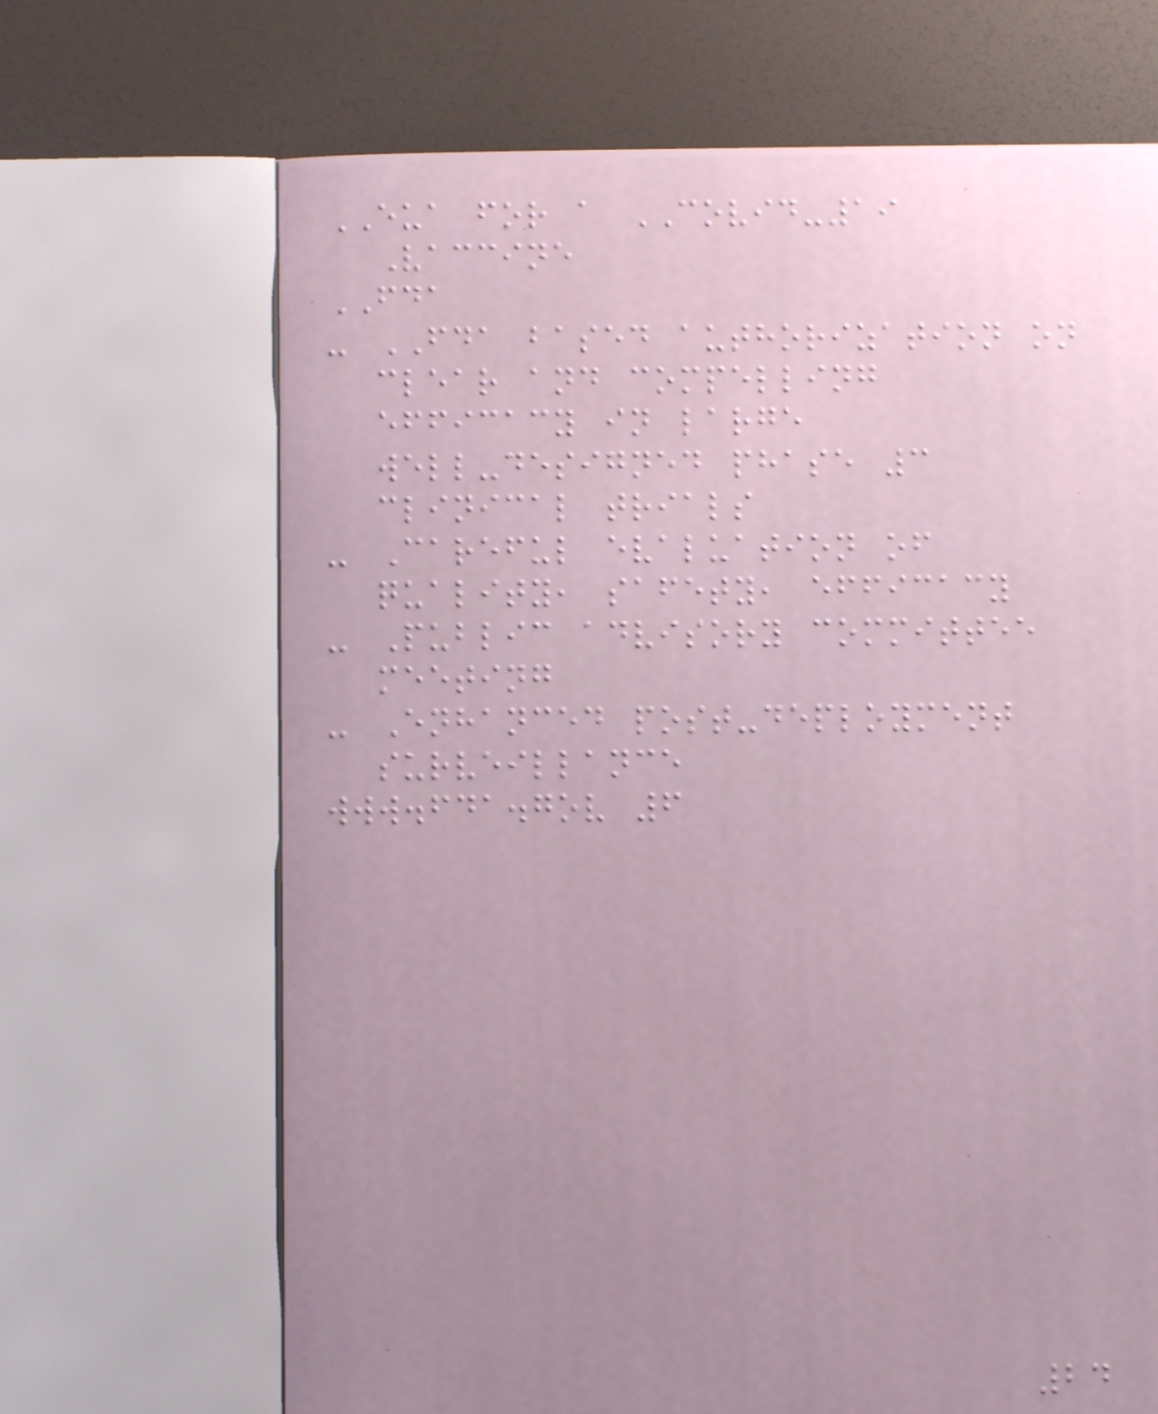EUA for a COVID-19
Vaccine
FDA
- FDA based authorization on
clear and compelling
efficacy in large
well-designed phase 3
clinical trials
- Careful evaluation of
quality, safety, efficacy
- Public advisory committee
meeting
- Enhanced post-deployment
surveillance
www.fda.gov 6
24
